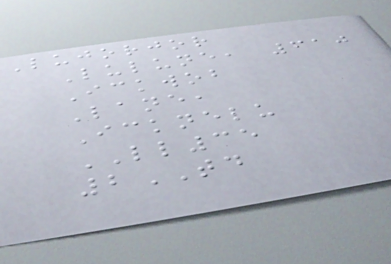Lujorjor
Lulune, 610
Ickwob
Lane,
Icknelu
LL35
2TD
